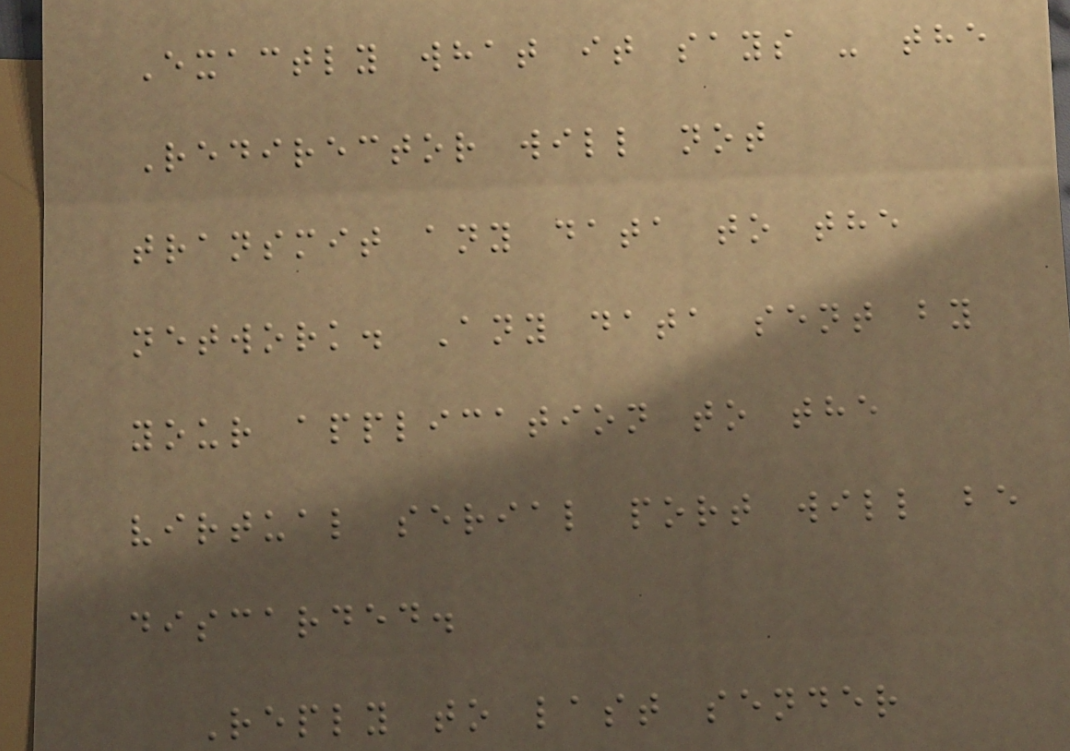Exactly what it says - the
Redirector will not
transmit any data to the
network. Any data sent by
your application to the
virtual serial port will be
discarded.
Reply to last sender
